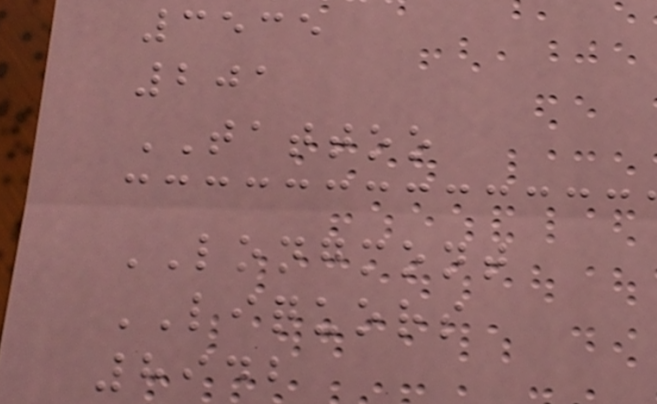3535
201
TATTOO
LONGMONT
LIQUORS
8942
